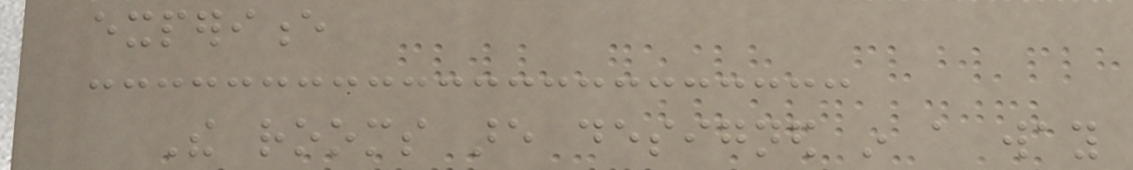experience
The rooms are designed in a way
